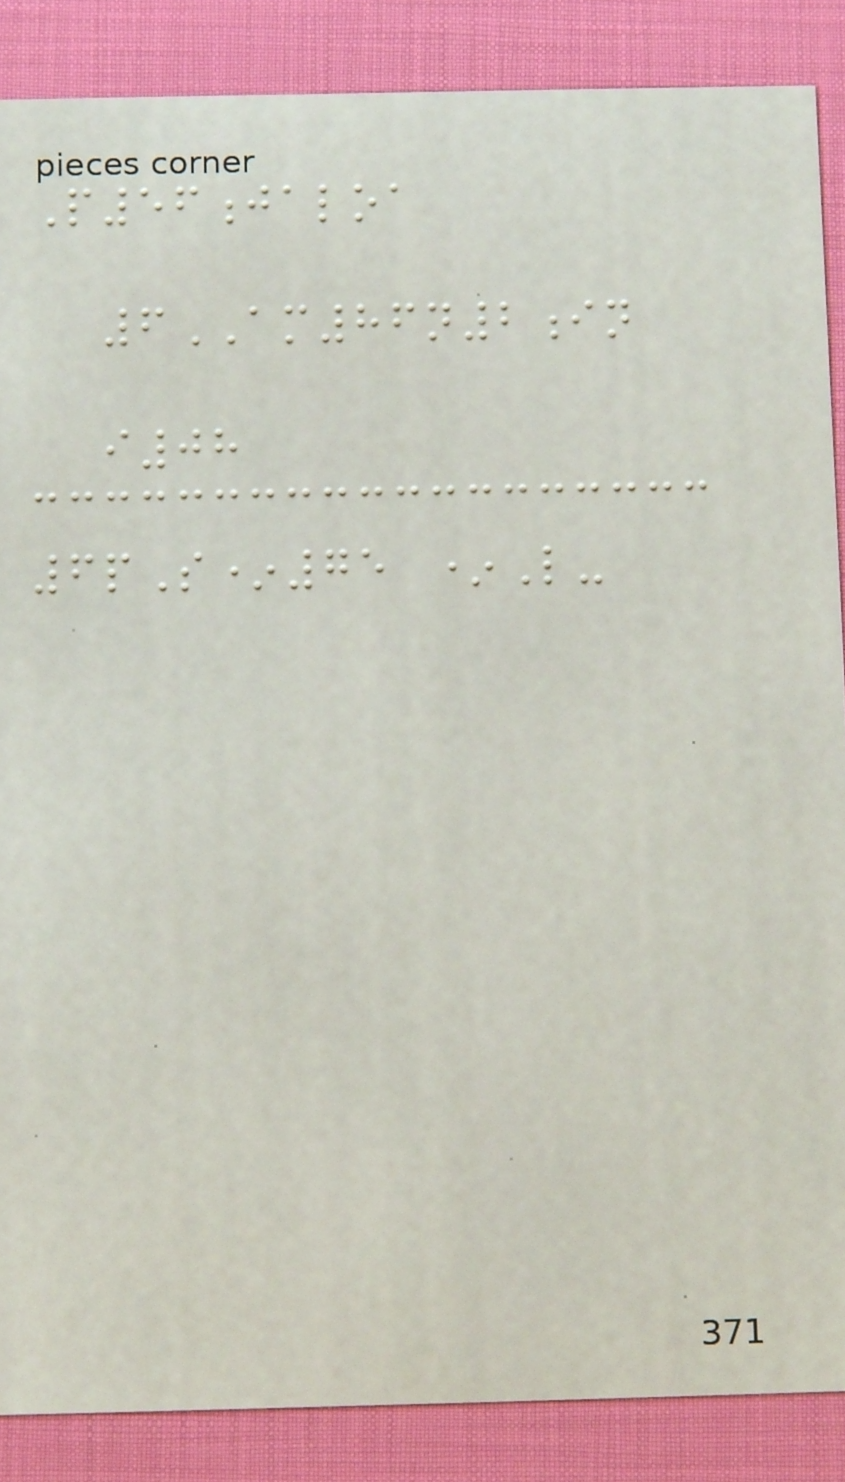P56jaloa
6AM86n2in
i08
6pS*75 *L-
